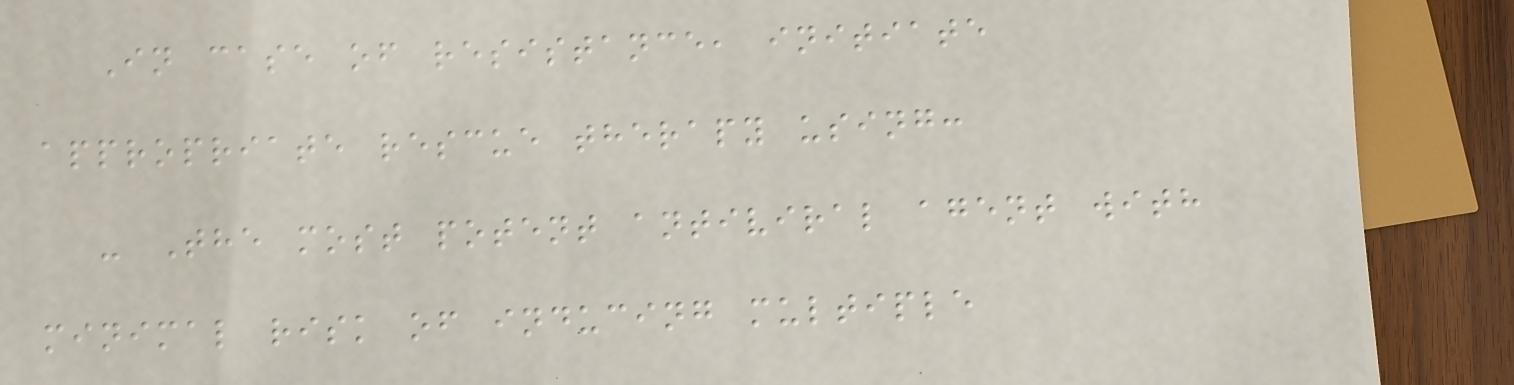In case of resistance, initiate
appropriate rescue therapy using:
- The most potent antiviral agent with
minimal risk of inducing multiple
